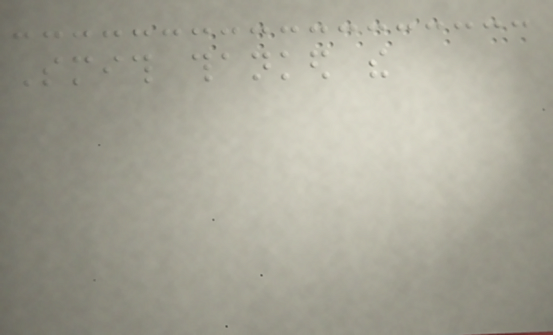Smith thanked the
